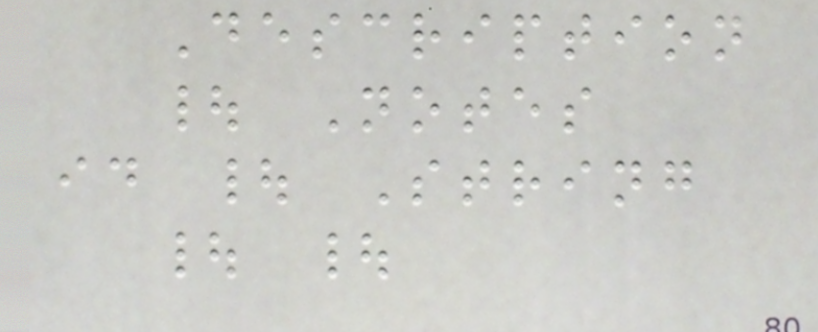Description
| Notes
id | String
| |
